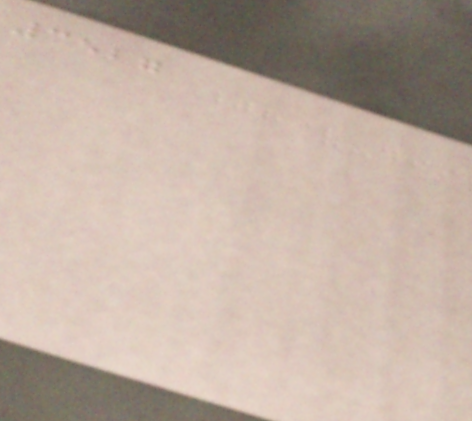3527
